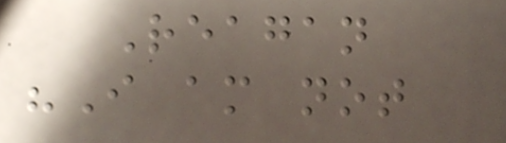Reagan
"I am not
